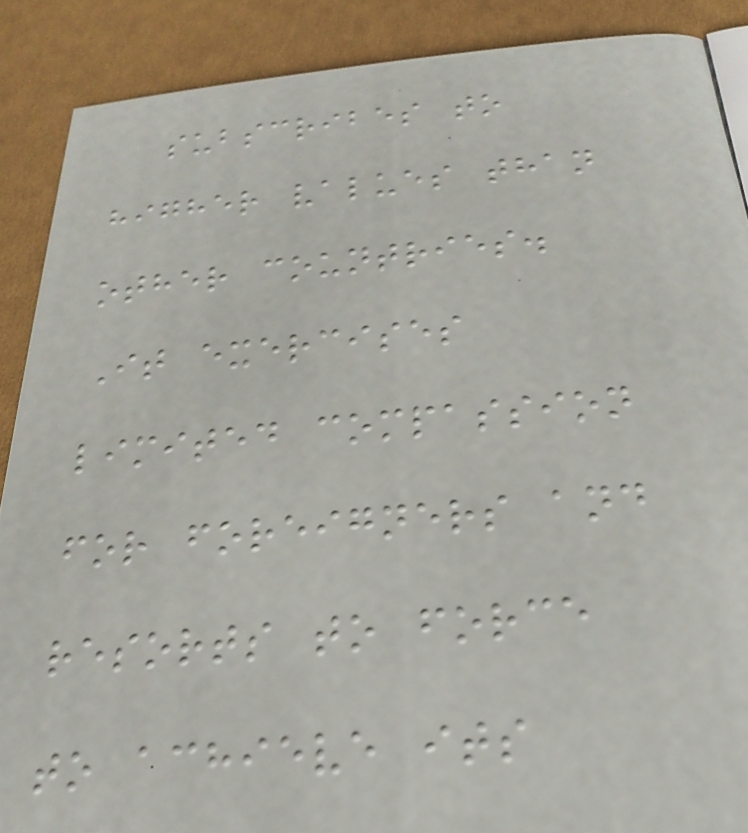subscribes to
higher values than
other countries.
It exercises
limited compassion
for foreigners and
resorts to force
to achieve its
